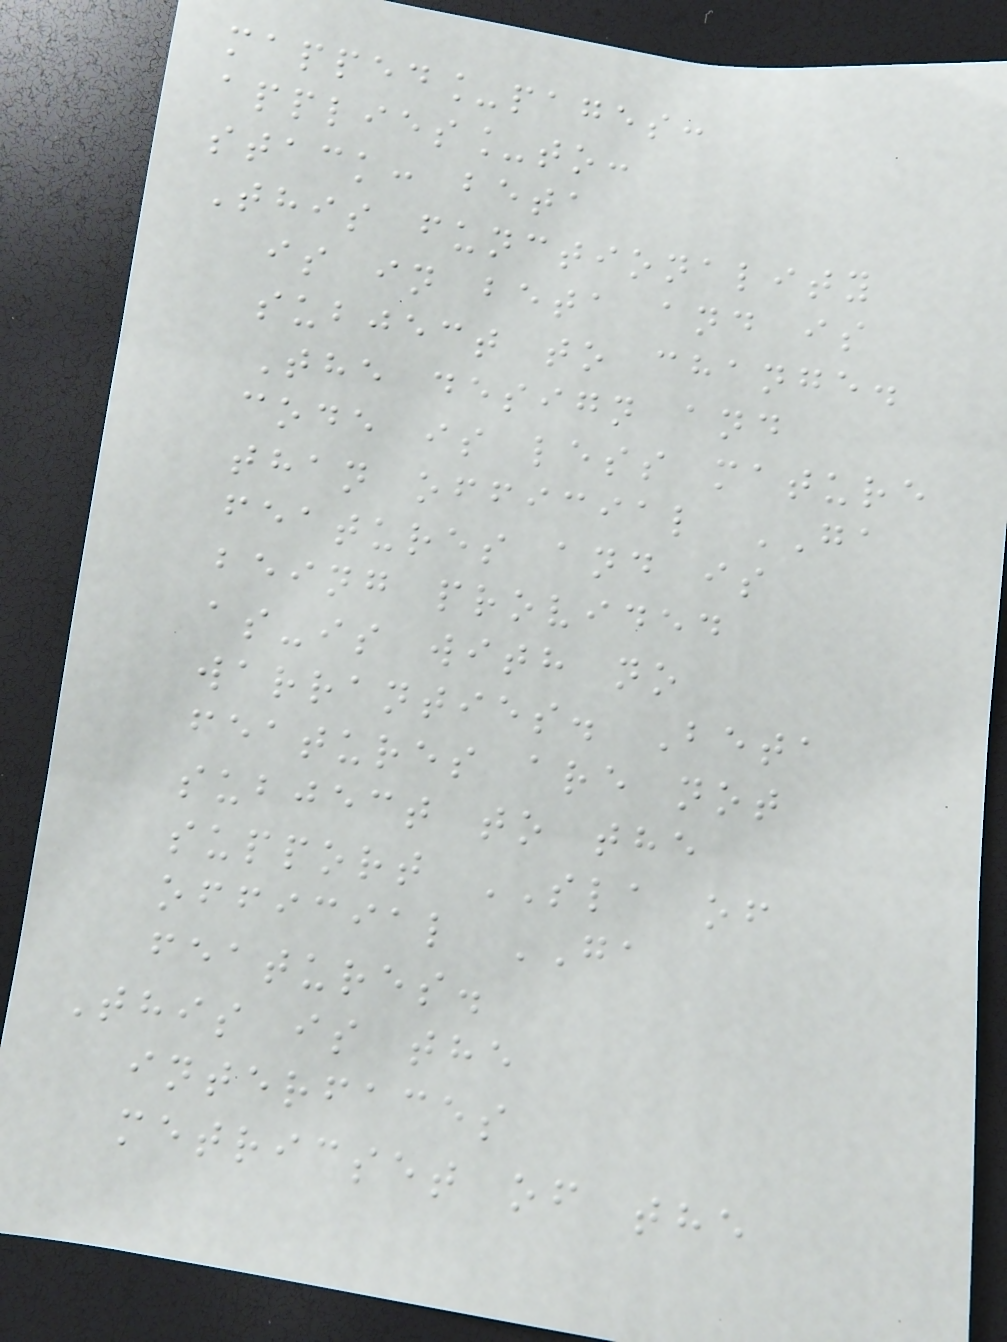mapped_pages:
applies_to:
stack: beta
This functionality
is in beta and is
subject to change.
The design and
code is less mature
than official GA
features and is
being provided
as-is with no
warranties. Beta
features are not
subject to the
support SLA of
official GA
features.
This is the
interfaces
metricset of the
